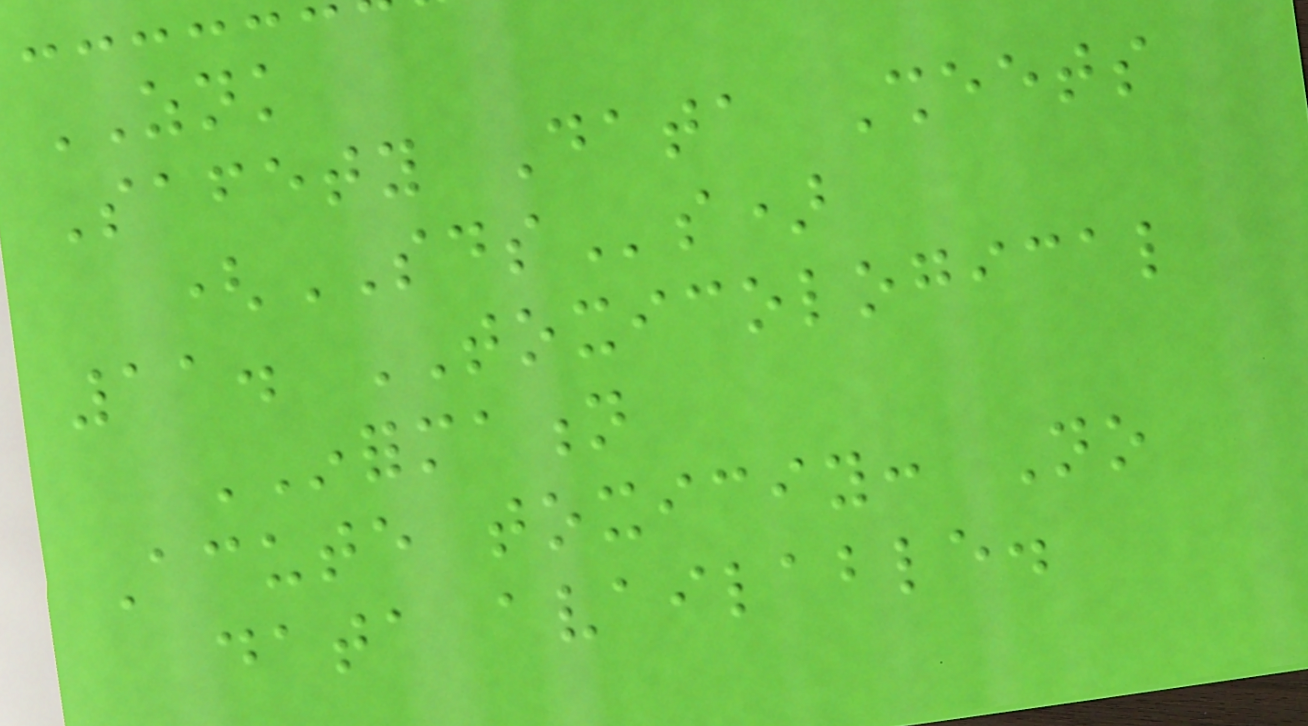ZNK
Safety Data Sheets
(SDSs)
11. TOXICOLOGICAL
INFORMATION
Acute toxiciy: No
data available.
